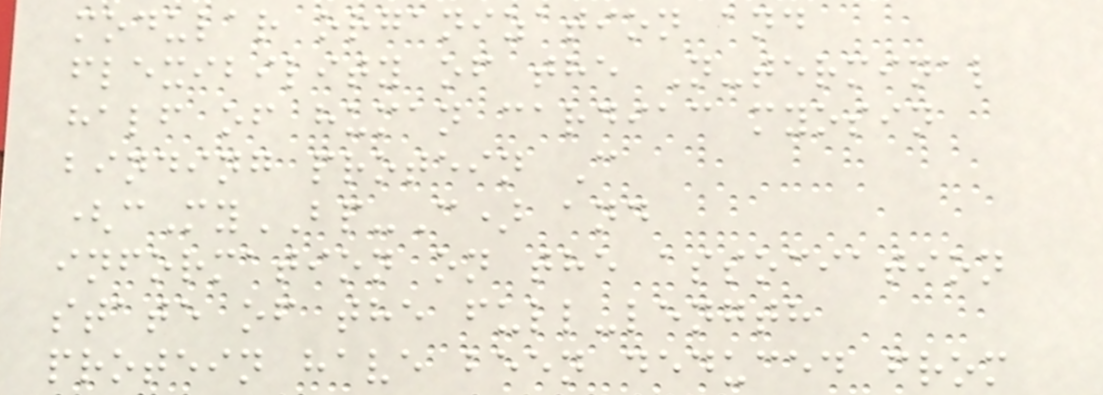modular organization and
flexibility of the N-terminal
half of human cardiac myosin
binding protein C
(cMyBP-C) and
information on the association
state of the full-length
protein have been deduced from
